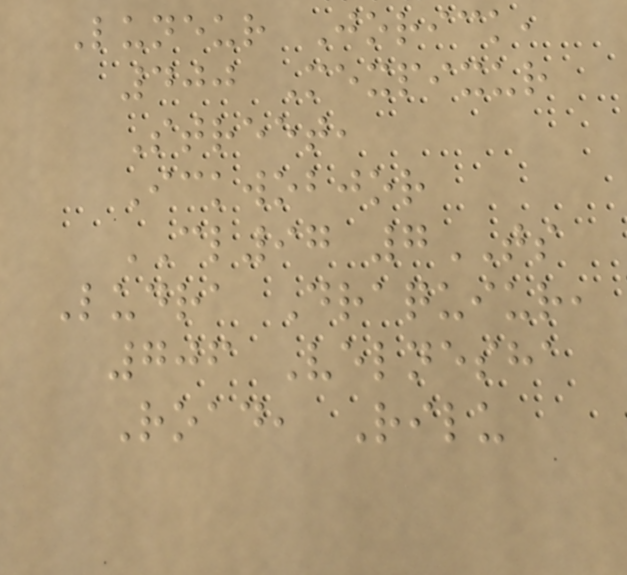Luneur Jorick,
400 Mexpixur
Street,
Ickwobjor
CL97 7TS
Ludra Draquiur,
706 Velnesha
Road, Rilu
